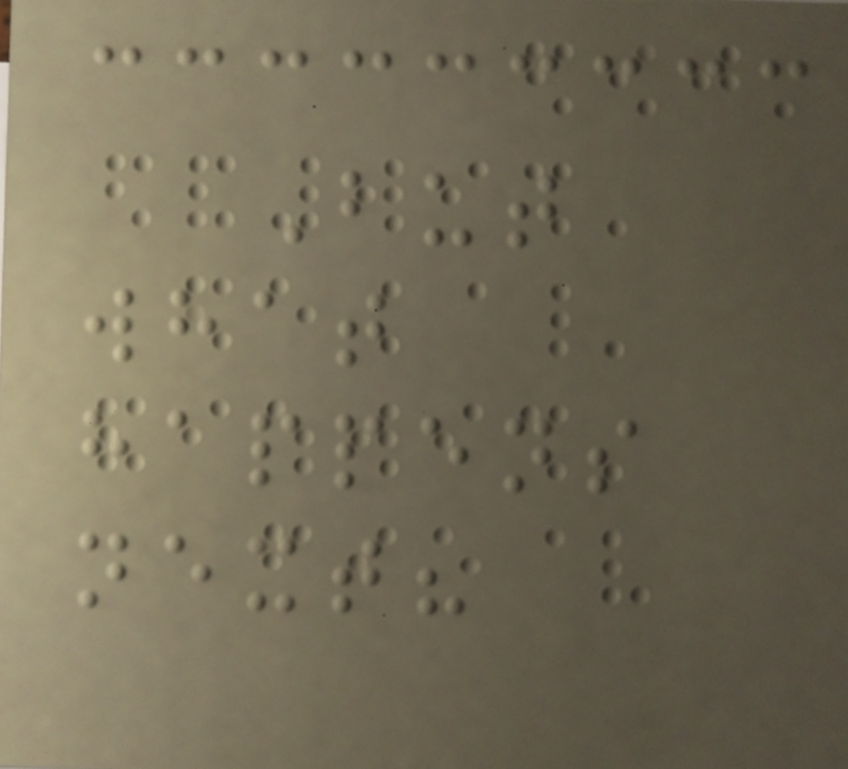But
what
happens
next?
